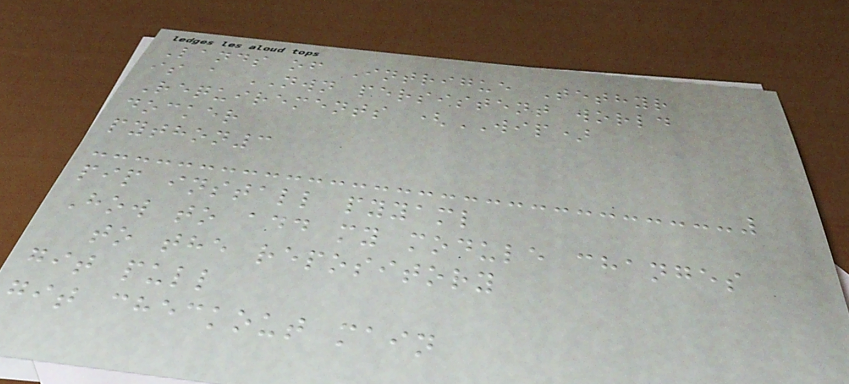Lands of Intrigue Tethyr
is a NWN persistent world
Requirements (WIP)
docker
python3
pip install pyyaml
How to add my module changes
to the repository
git pull
git checkout main
